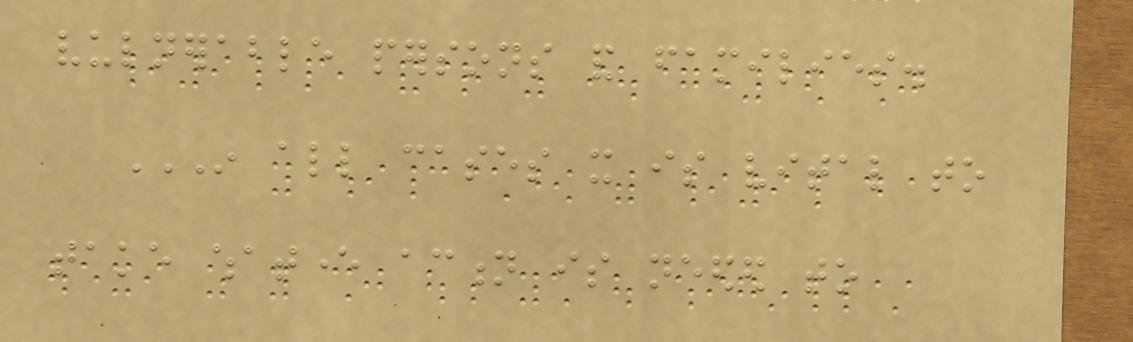vulnerable persons and families.
IN ALL CASES IT IS VITAL TO
TAKE WHATEVER ACTION IS NEEDED TO
